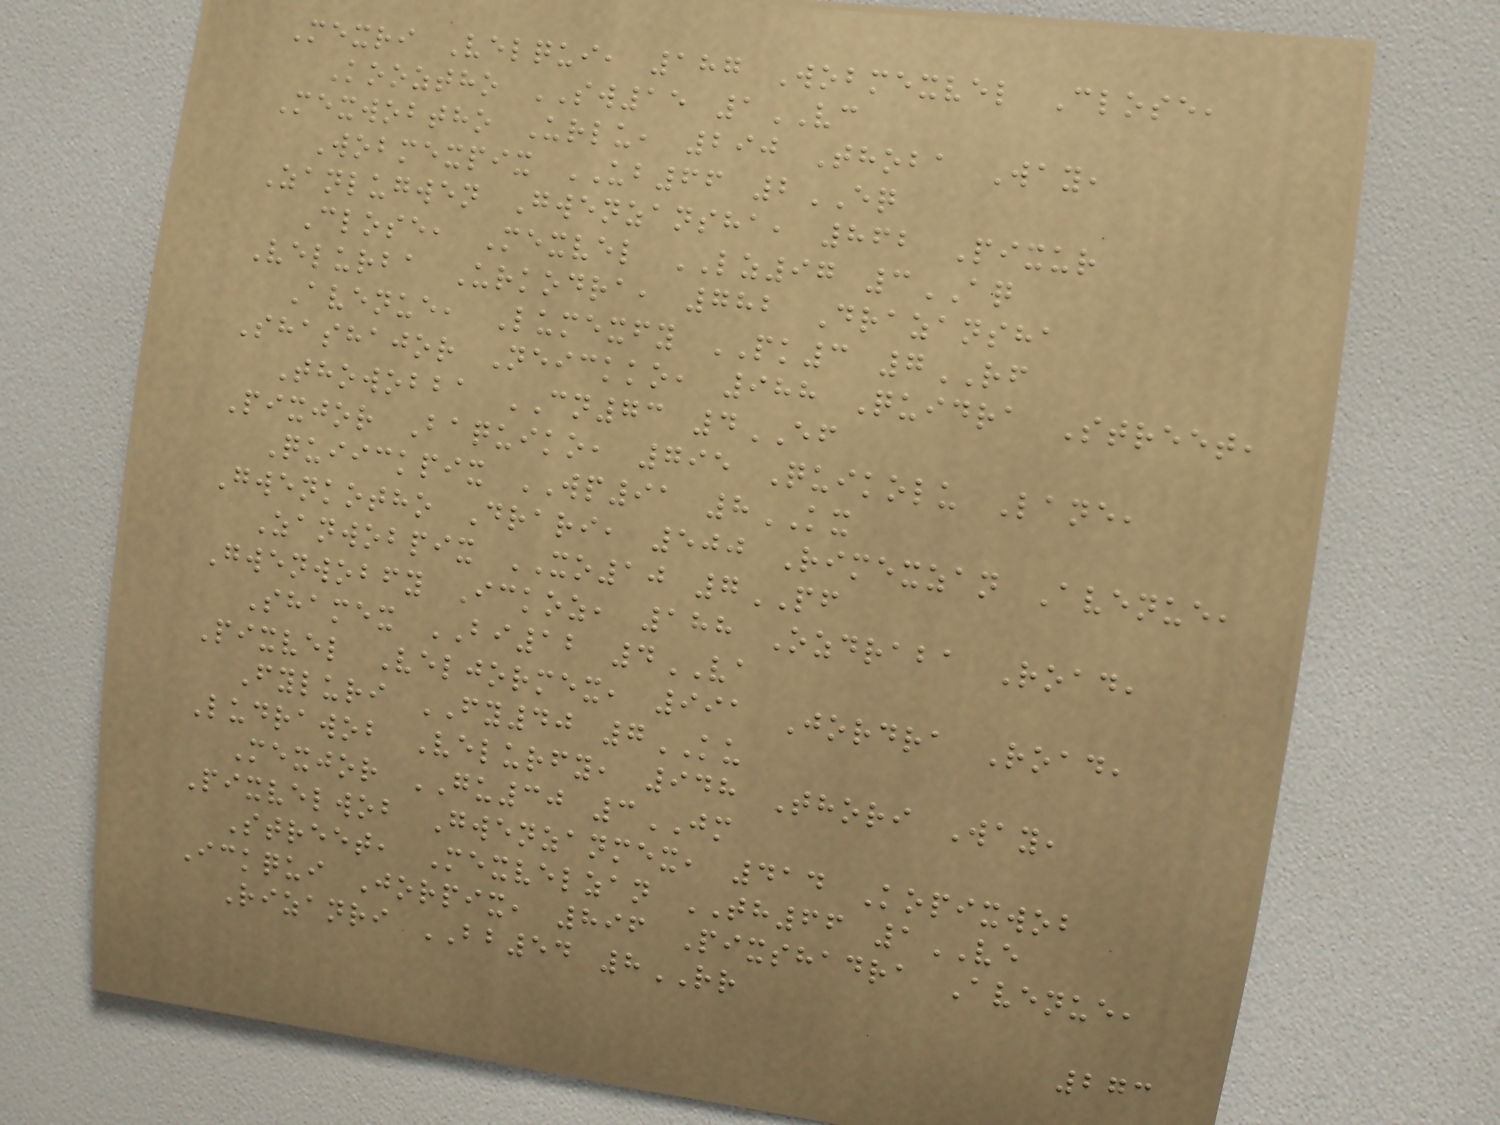Mexri Velqui, 187 Wobmexvel Close,
Kooztho SW15 1VC
Mexwobtho Urlu, 290 Thoba Way,
Wobmexpix UB66 2EQ
Zanlugwen Gwenzansha, 862 Pixur
Close, Mexvel LZ97 3AQ
Velurba Urkodra, 782 Drazansha
Avenue, Lumexfy PK3 7RF
Shashajor Neickko, 988 Quidra Street,
Thowobba CN73 4EF
Pixjor Baquiko, 795 Quikolu Lane,
Quiickpix WP91 8KX
Gwenkotho Drari, 500 Rimexzan Avenue,
Zanwobpix XO10 7PF
Gwenwobfy Ickoz, 188 Ozdraba Road,
Shamex BI12 4VA
Pixvel Veljormex, 991 Jordra Road,
Fyluri FY40 7KU
Ludrawob Velurfy, 948 Thori Way,
Mexjor GU30 3JM
Pixvelwob Gwenzanmex, 414 Kopixwob
Street, Mexvelzan TH66 1VE
Ickqui Jorpix, 896 Pixshadra Avenue,
Rizanri BB54 8RR
273
